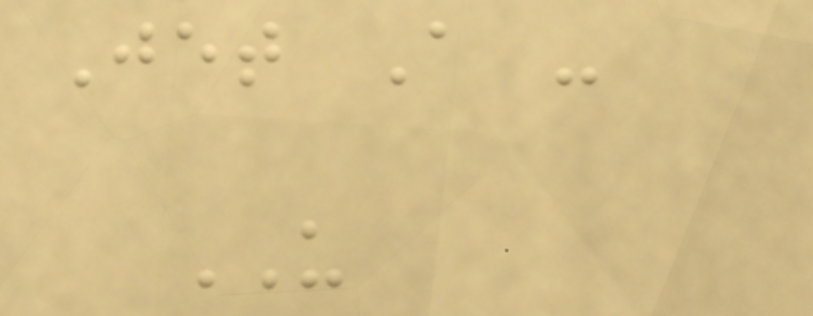Jet A -
US
